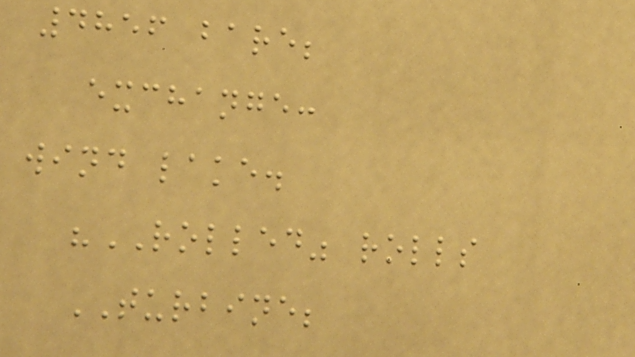4856 bare;
exchange:
wind lake.
"ROLLED" rolls
TURBINE;
